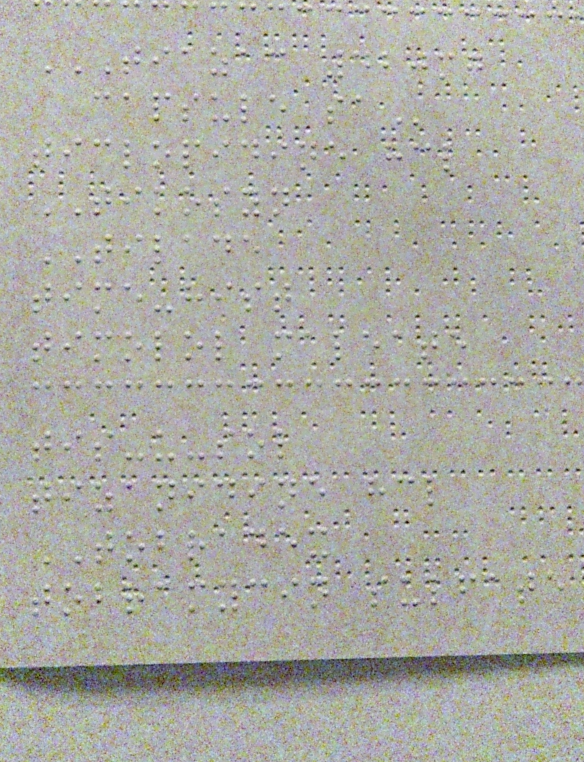TIAZAC 420MG
CAPSULE SA
ticlopidine hcl
TIKOSYN
TILADE
time-hist
timolol maleate
tis-u-sol
tizanidine hcl
TOBRADEX
tobramycin sulfate
